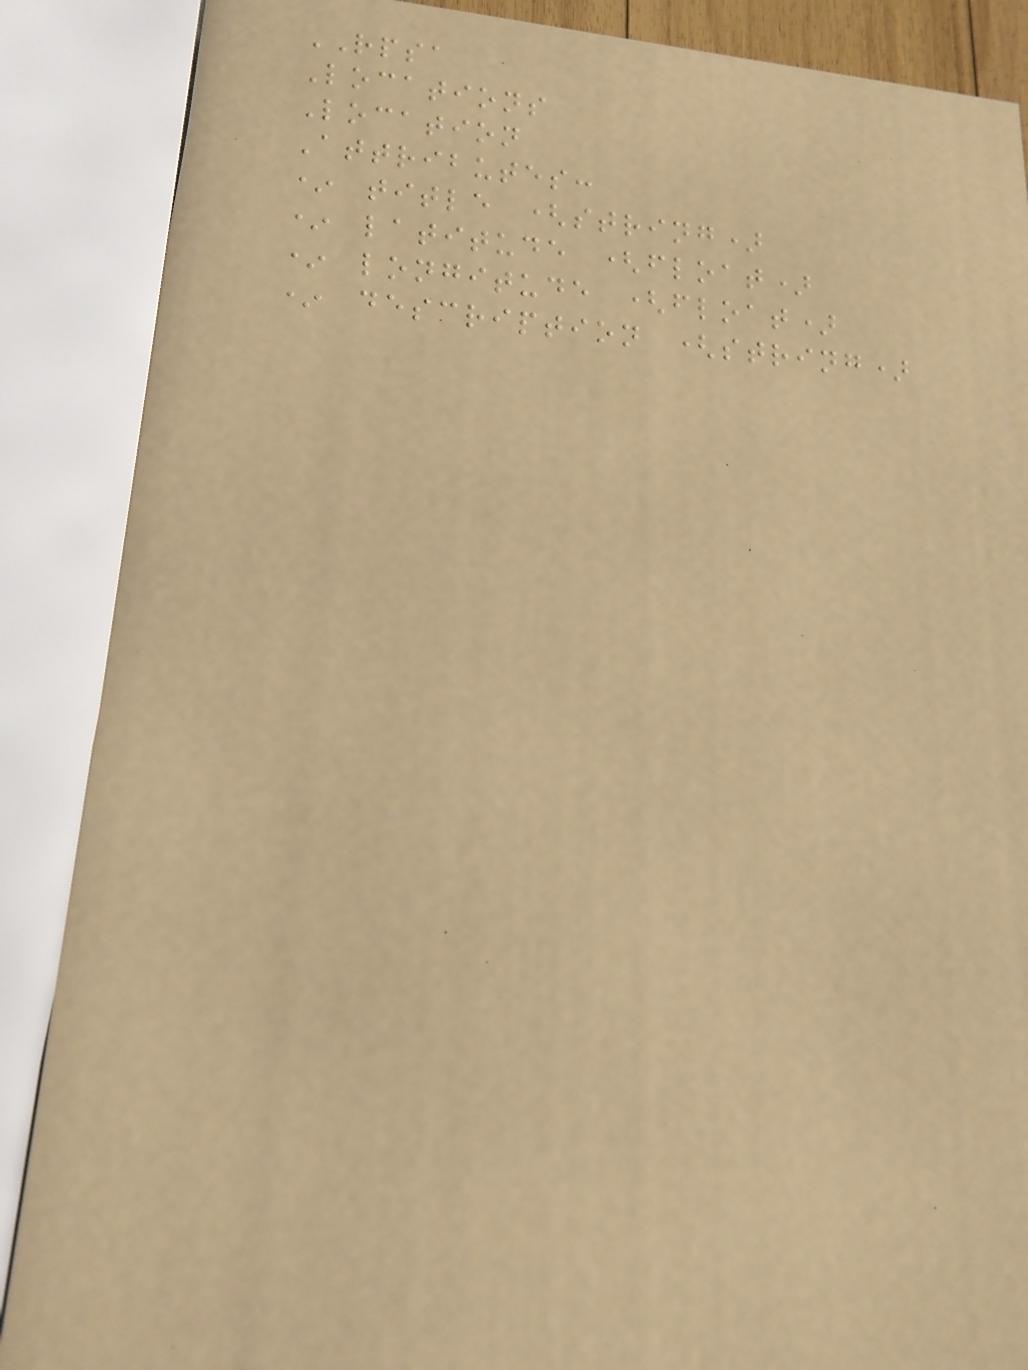RPSA
Locations
Location
Attributes:
* title (string)
* latitude (float)
* longitude (float)
* description (string)
